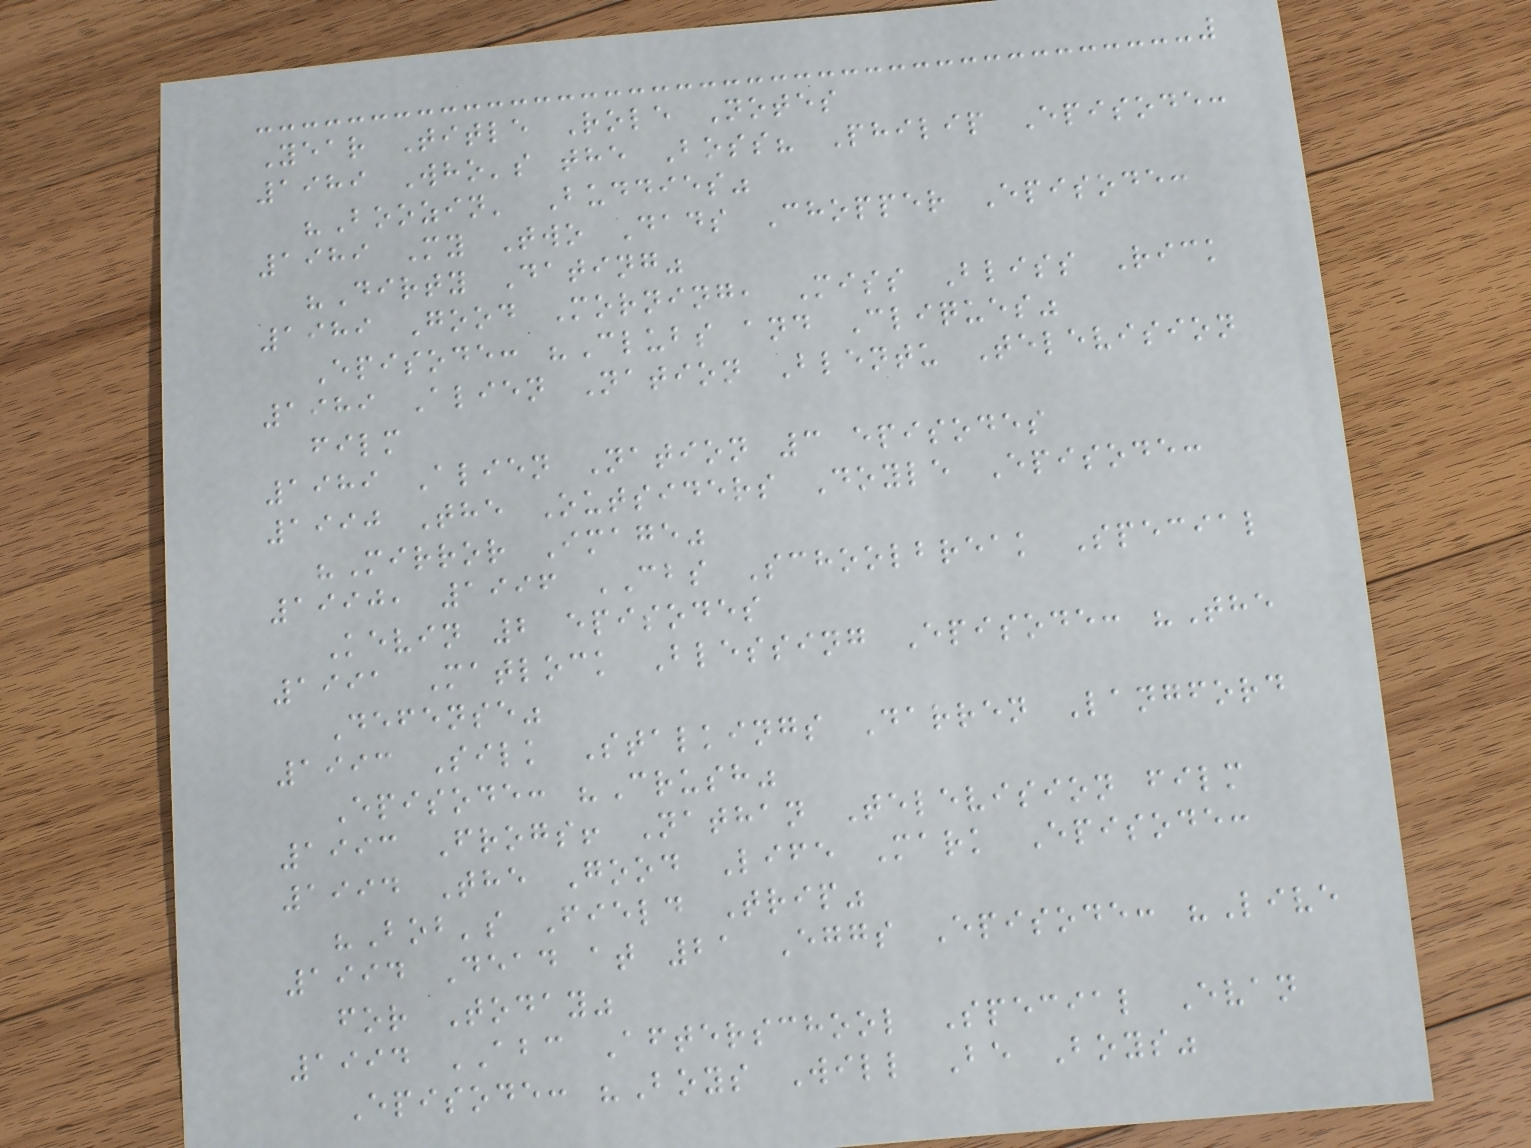Year Title Role Notes
1989 Who's the Boss? Philip Episode:
"Boozin' Buddies"
1989 My Two Dads Chopper Episode:
"Dirty Dating"
1989 Good Morning, Miss Bliss Rick
Episode: "Clubs and Cliques"
1989 Alien Nation Blentu Television
film
1989 Alien Nation 3 episodes
1990 The Outsiders Doyle Episode:
"Mirror Image"
1990, 1996 CBS Schoolbreak Special
Kevin 2 episodes
1991 Matlock Blessing Episode: "The
Defense"
1993 Silk Stalkings Darren Langford
Episode: "Crush"
1993 Frogs! Nathan Television film
1994 The Good Life Mark Episode:
"Bob's Field Trip"
1994 Dead at 21 Eggs Episode: "Live
for Today"
1994 ABC Afterschool Special Evan
Episode: "Boys Will Be Boys"
